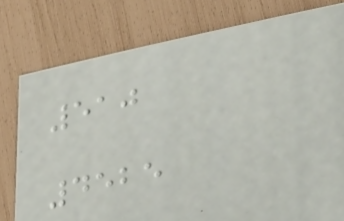510
4525
